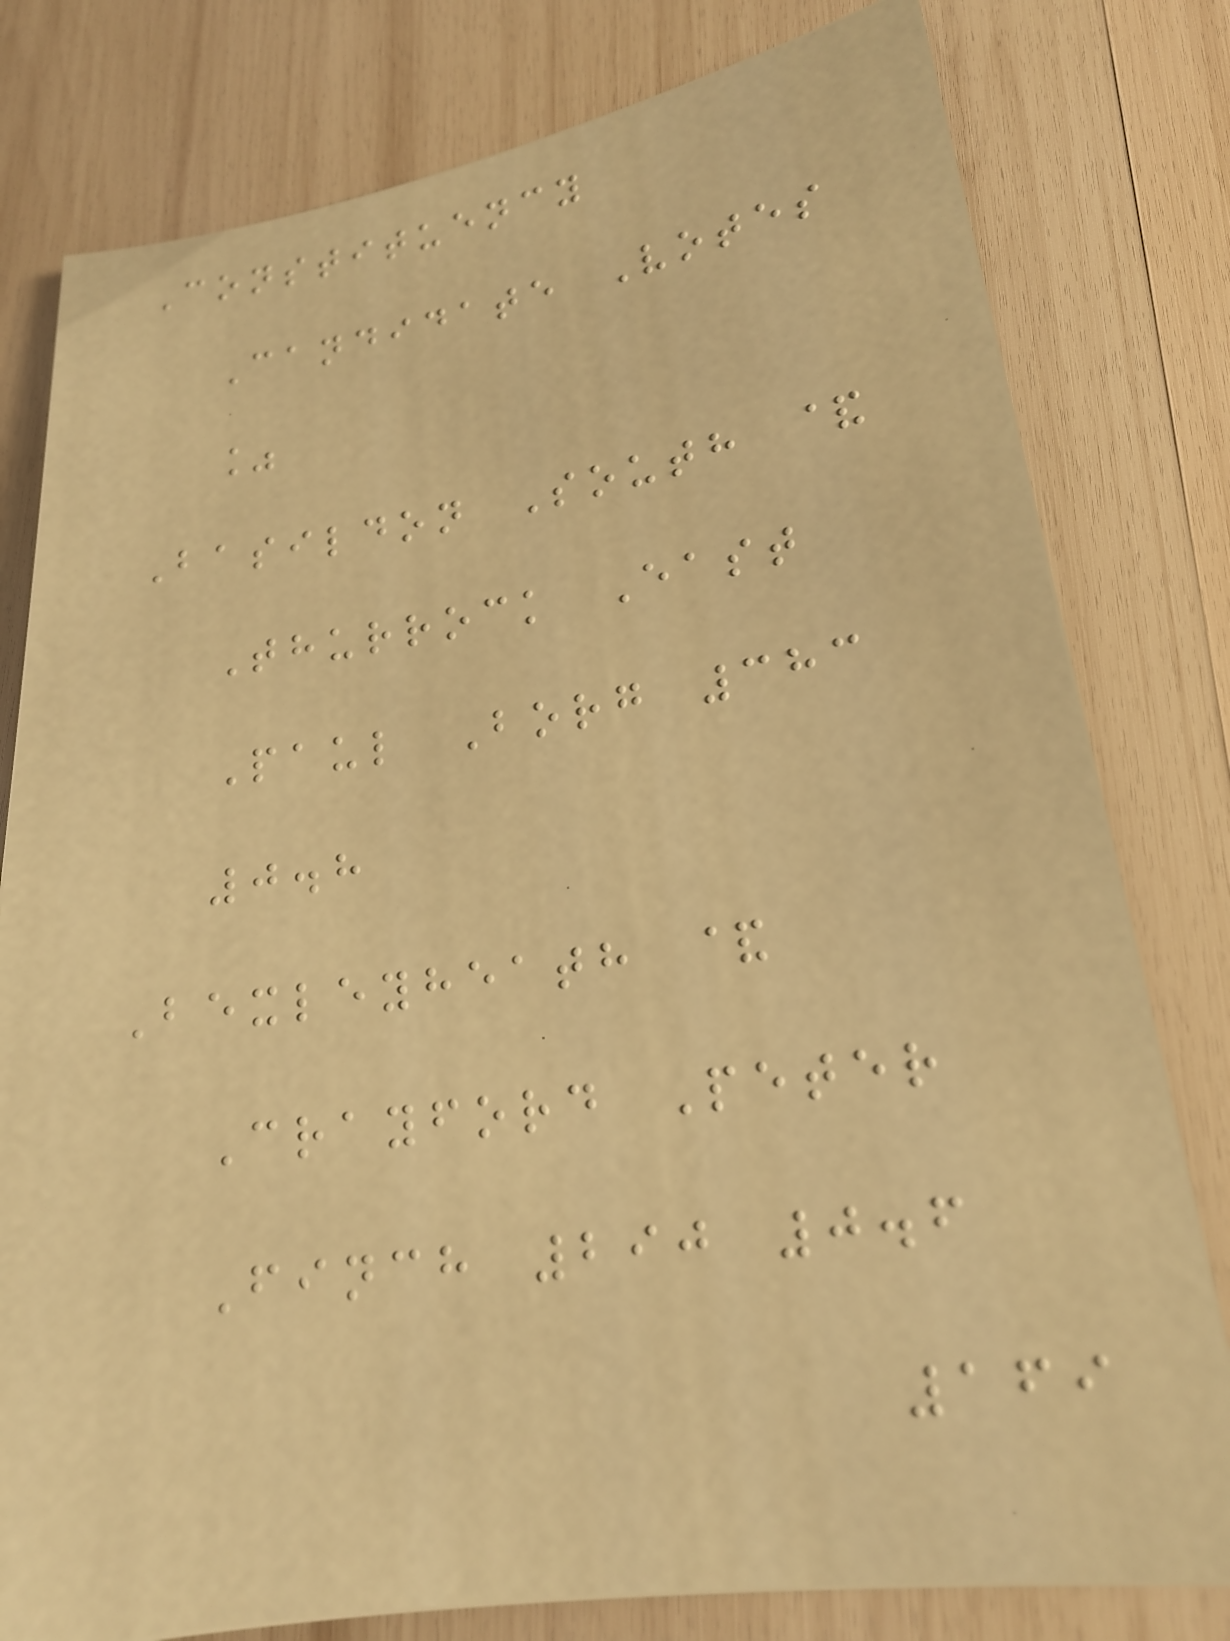Constituency
Candidate Votes
%
Basildon South &
Thurrock East
Paul Borg 383
0.8
Bexleyheath &
Crayford Peter
Finch 290 0.6
169
